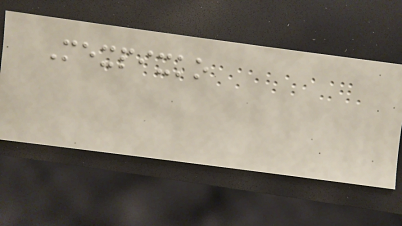Mexpixko
